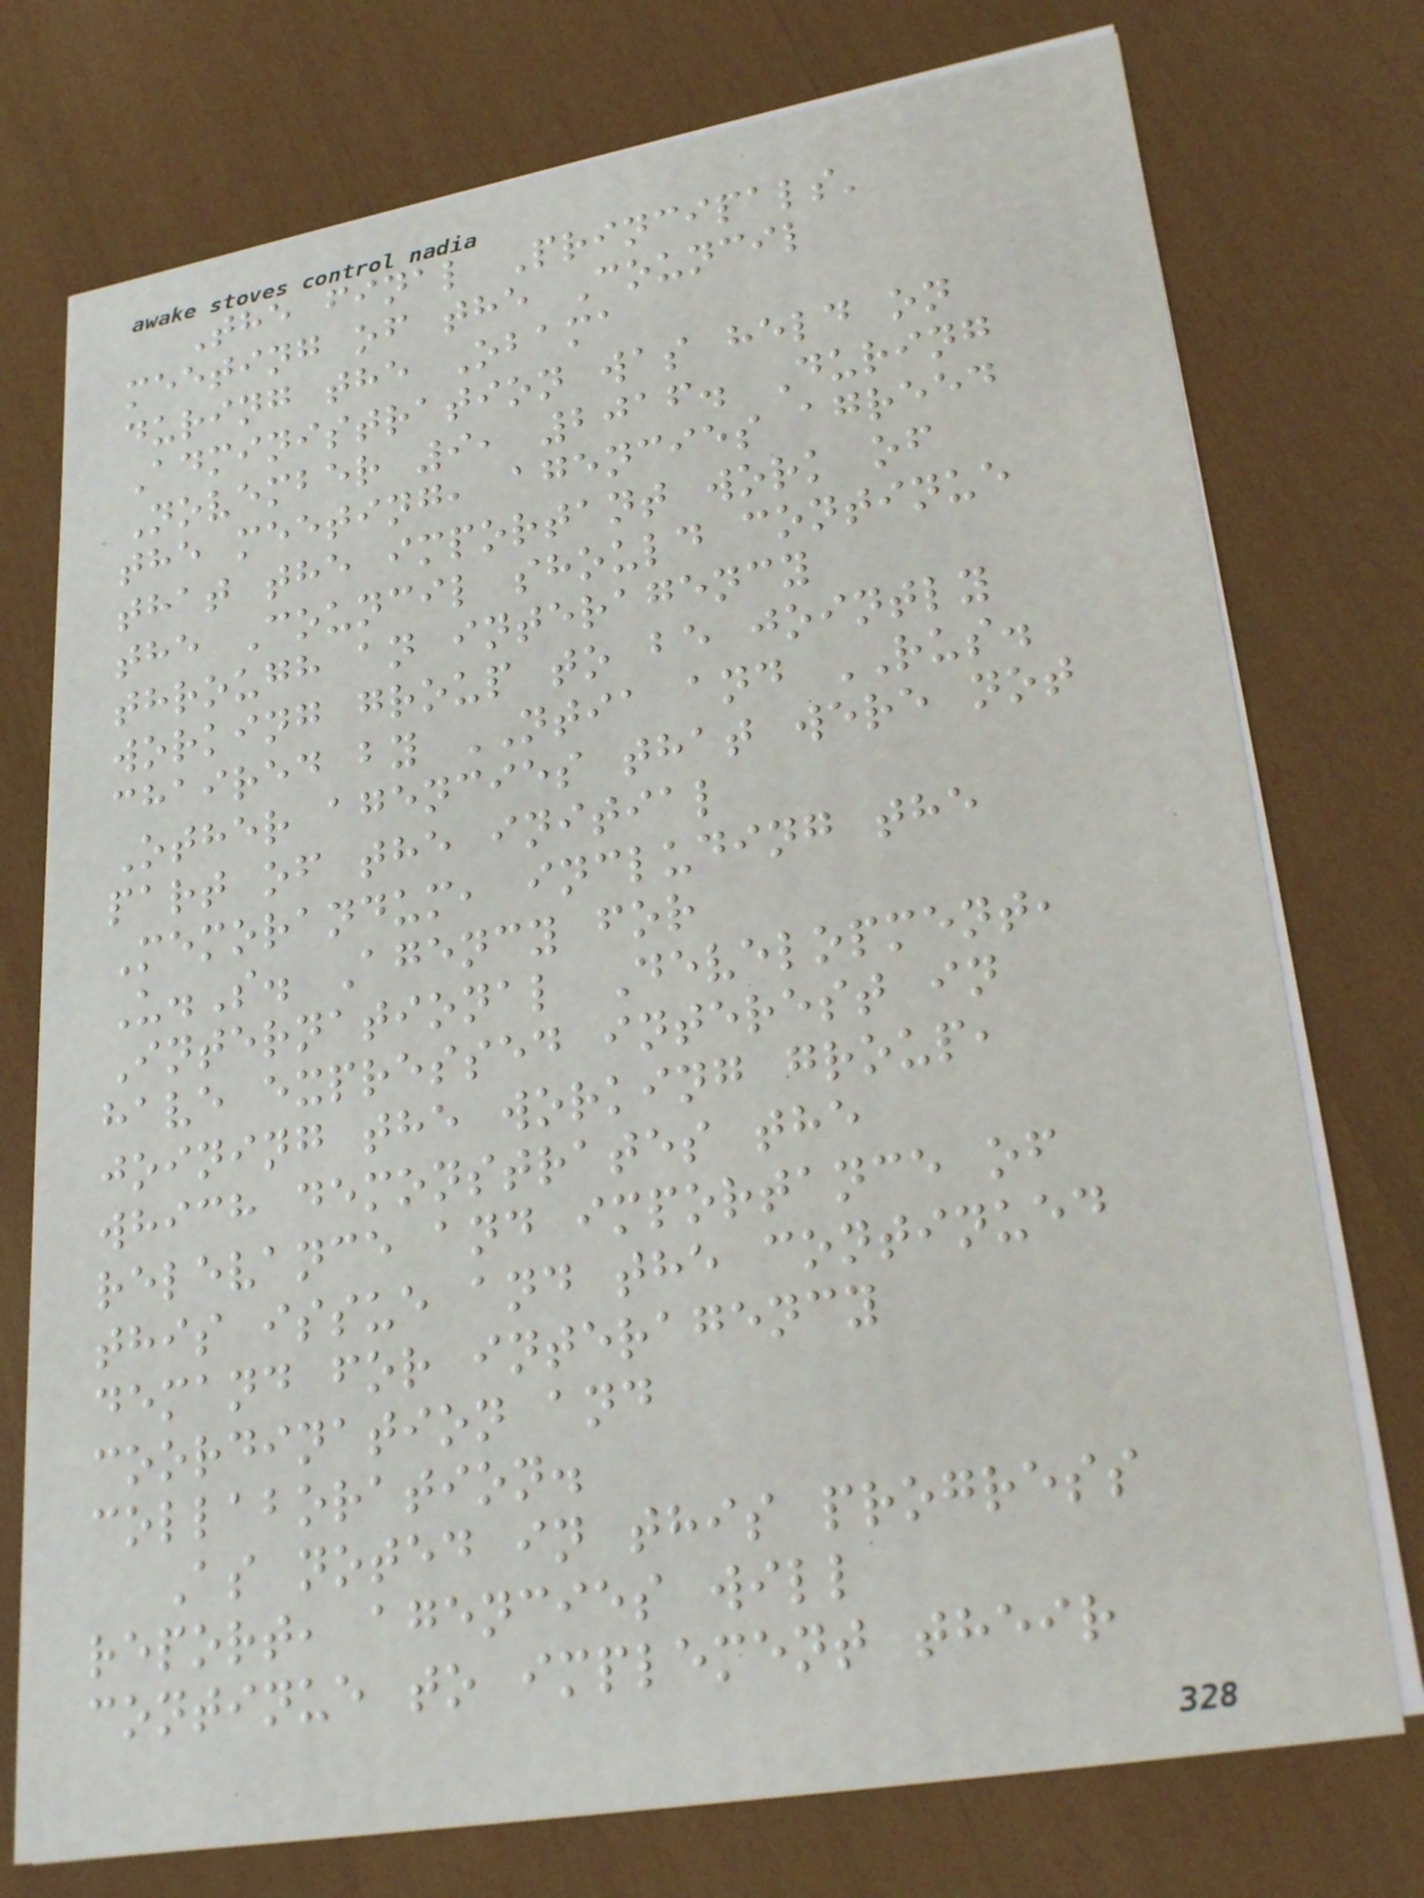The final Principals'
meeting of the Council
during the Obama
Administration was held on
November 9, 2016. During
the meeting, agencies agreed
that the important work of
the Council should continue
through an interagency
working group to be jointly
chaired by NTIA and RUS.
Other agencies that were not
part of the initial
Memorandum, including the
U.S. Agency for
International Development,
have expressed interest in
joining the working group,
which demonstrates the
relevance and importance of
this issue and the continued
demand for interagency
coordination and
collaboration.
As noted in this progress
report, agencies will
continue to implement their
